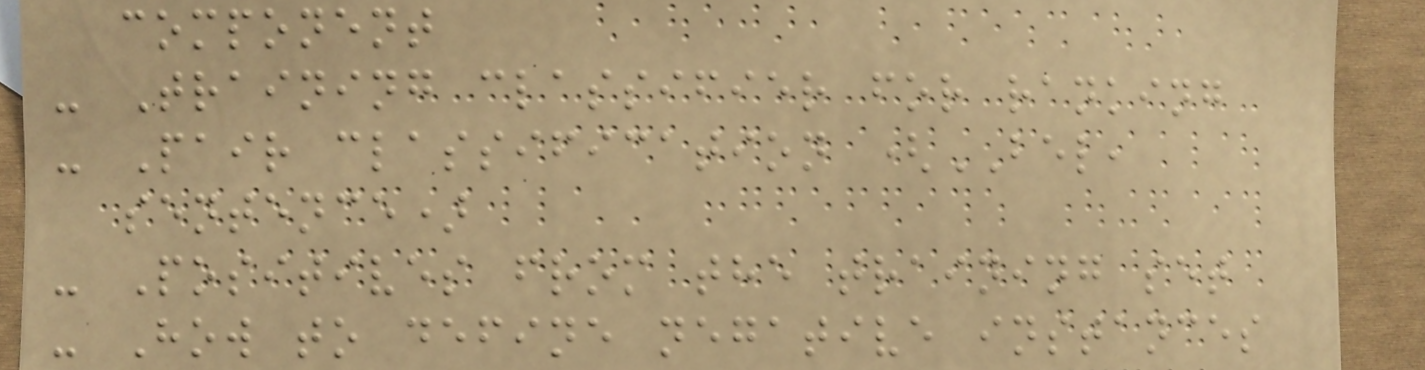component
- Training classifier for ranking
- Pair classification (BEL,
sentence)
- Positives from the training set
- How to define negative instances
